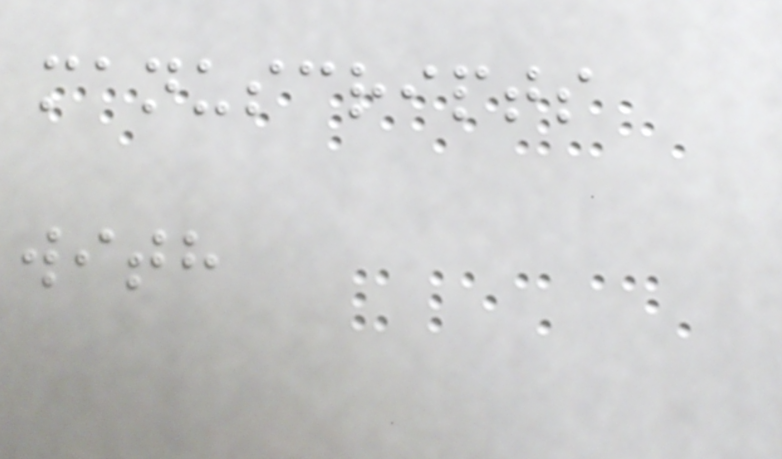manuscripts
with
